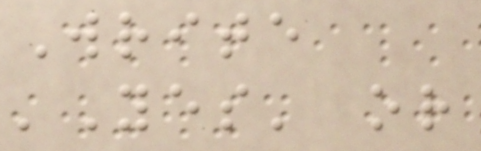Write
'Yes' or
